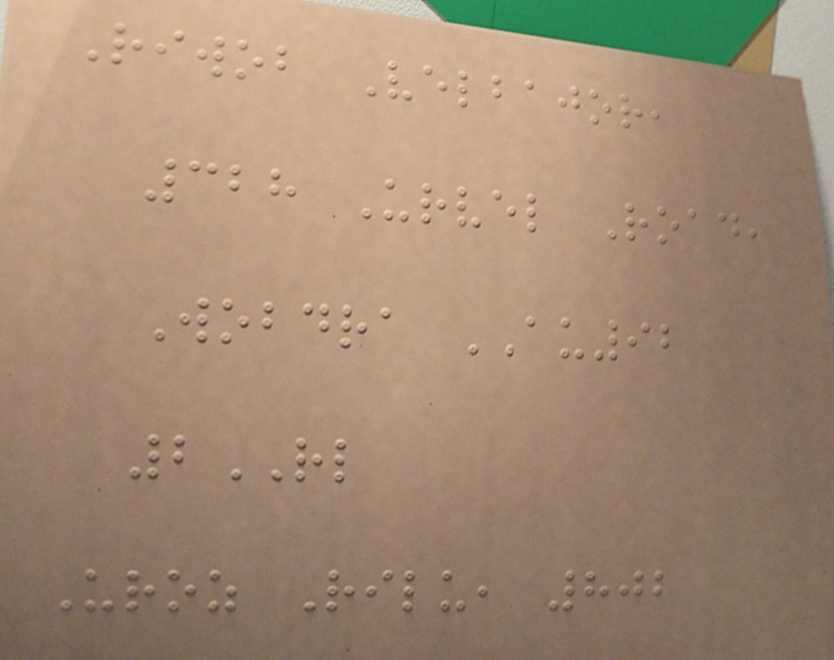Riwob Velbajor,
328 Urvel Road,
Wobdra AU92
2RL
Uroz Rilu, 802
